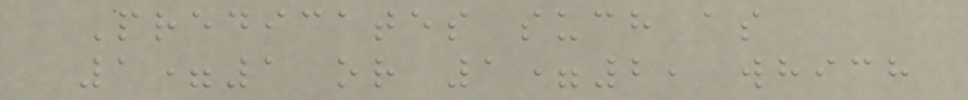Predicates such as
1=1 or 1=2, which
